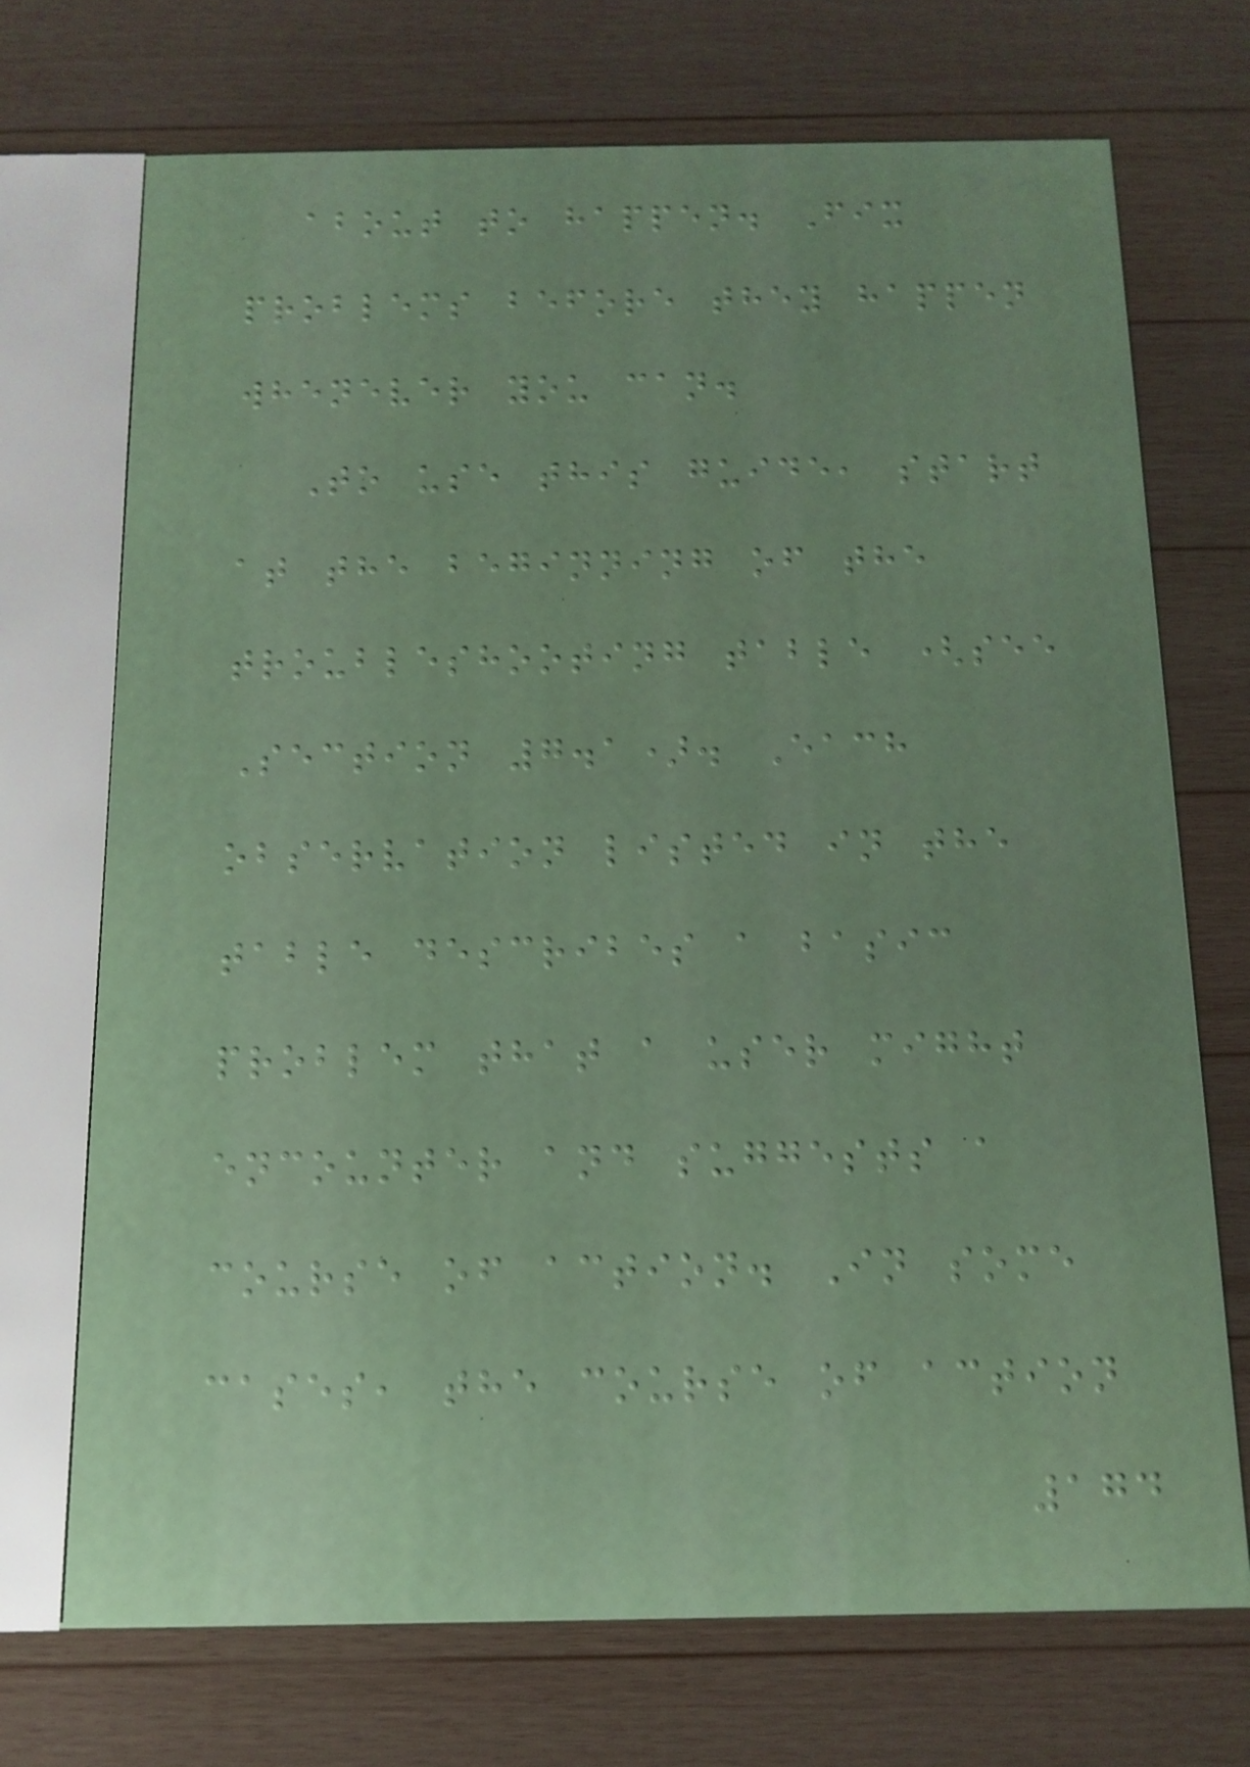about to happen. Fix
problems before they happen
whenever you can.
To use this guide, start
at the beginning of the
troubleshooting table (see
Section 7.1). Each
observation listed in the
table describes a basic
problem that a user might
encounter and suggests a
course of action. In some
cases, the course of action
174
